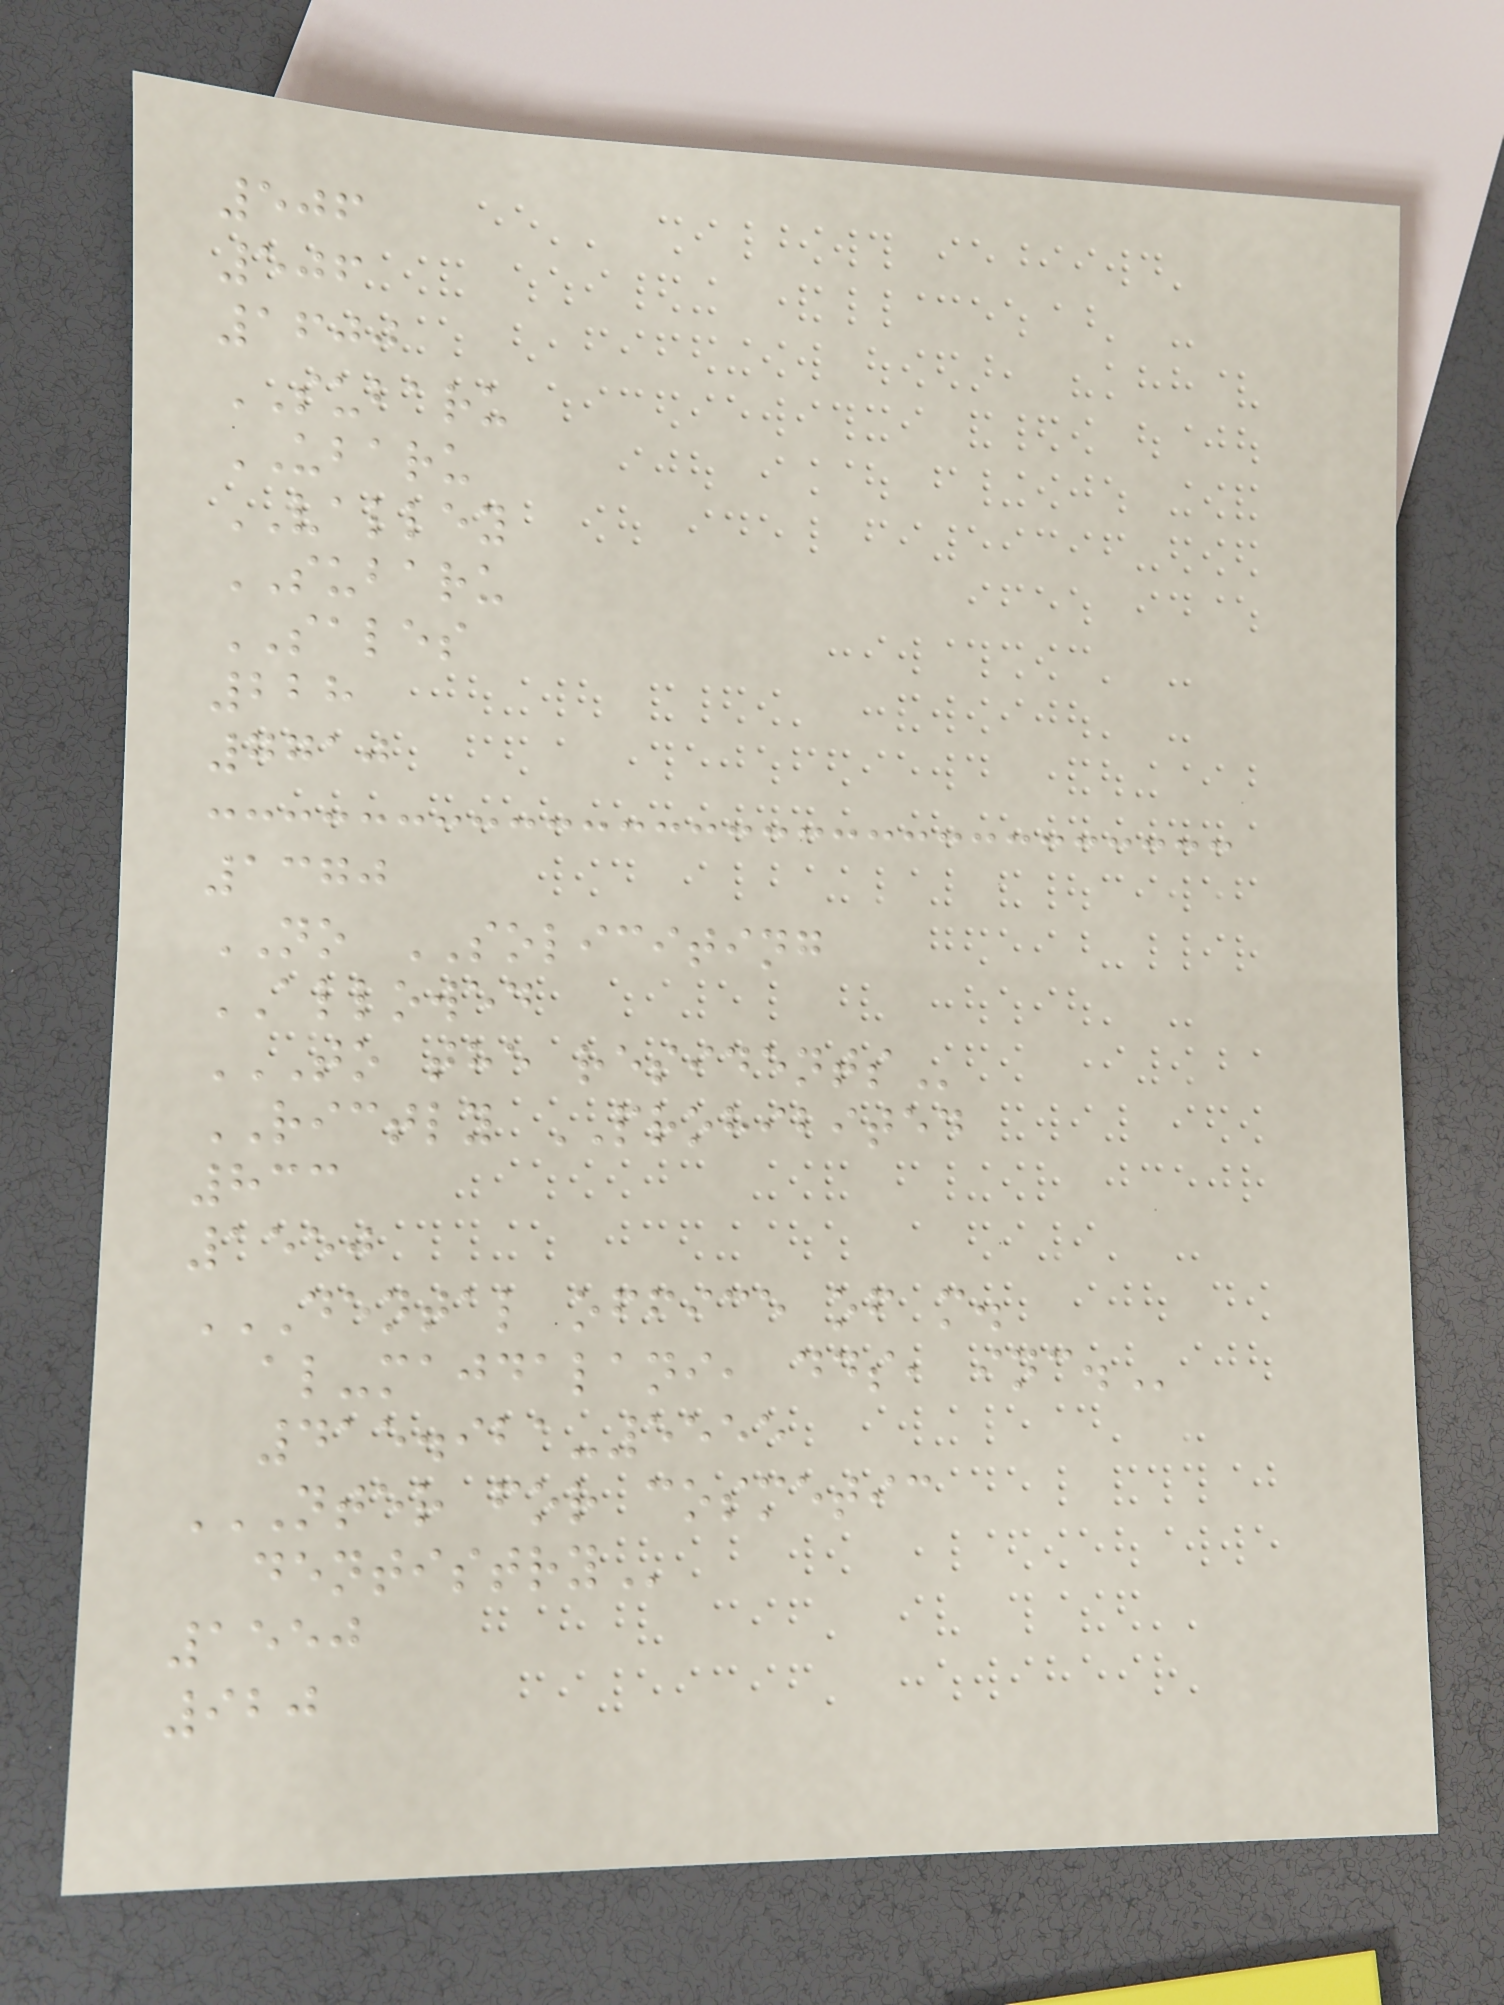506
506
1600
SUBARU
UBARU
VALLEY
SUBARU
SALES
228
7710
1370
NO SOLICITING
ALLOWED
TO THE RESIDENTS
RICTLY PROHIBITED
833
1550
DENTAL OFFICE OF M.
AL-MAJDALANI, DDS, INC.
415.921-5555
NTER FOR COSMETIC
DENTISTRY
1550
920
